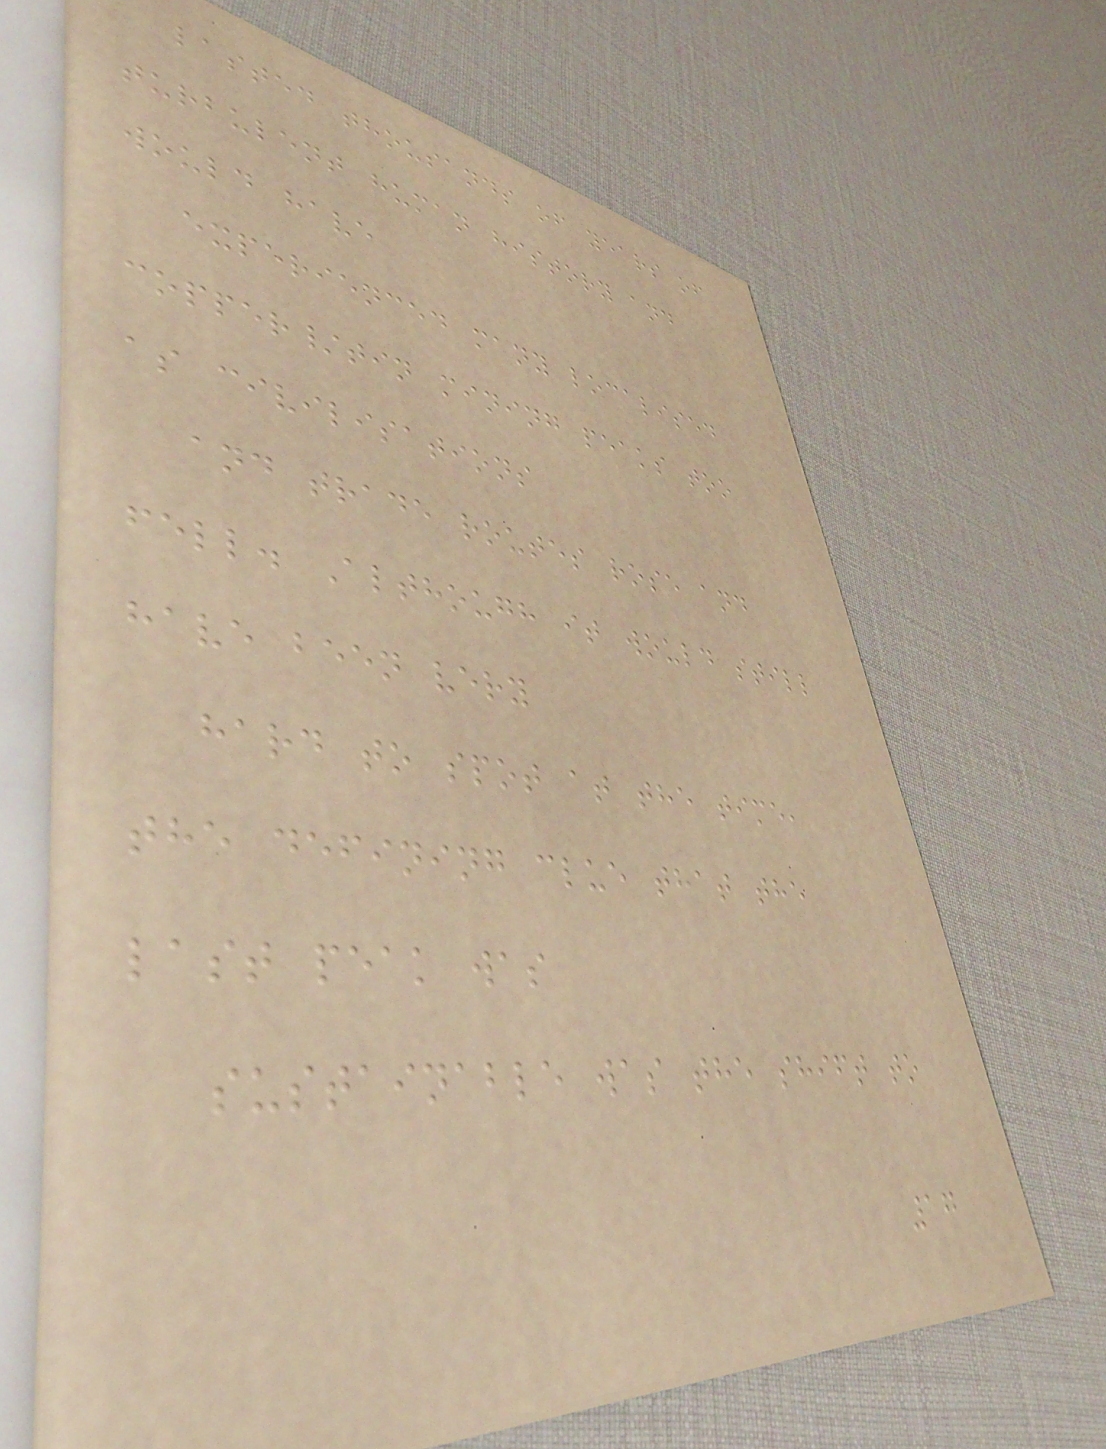lasted thousands of years of
turbulent human history and
would have
experienced many localised
copper/tin mining peaks too
as civilisations
and trade routes rose and
fell. Although it would still
have been very
hard to spot at the time,
the defining clue that the
last peak was
sustainable was the shift to
17
